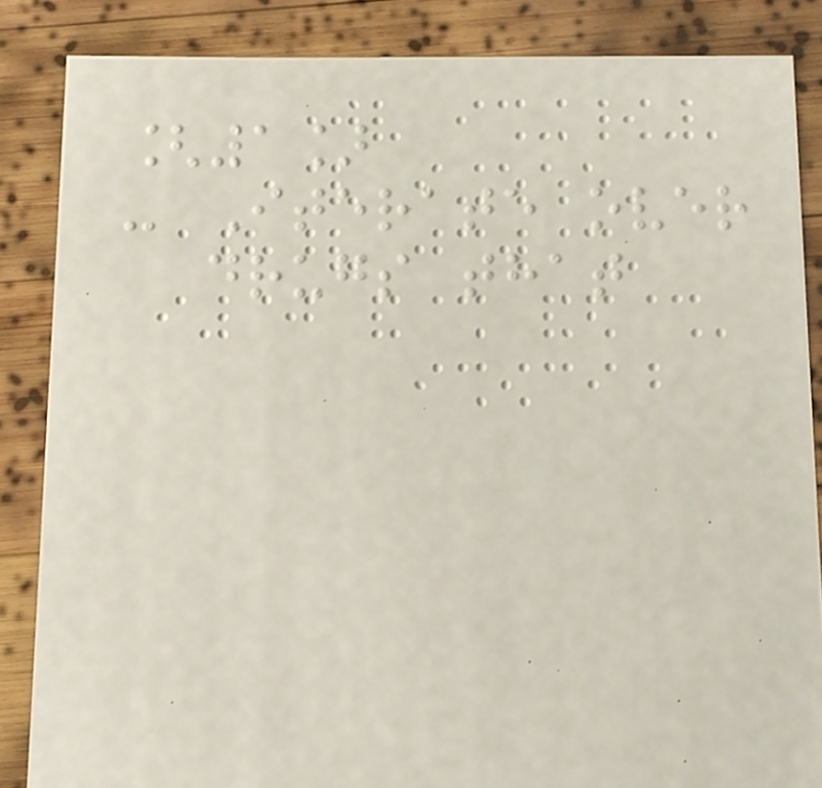[1]
- Iterate over
drugs that
